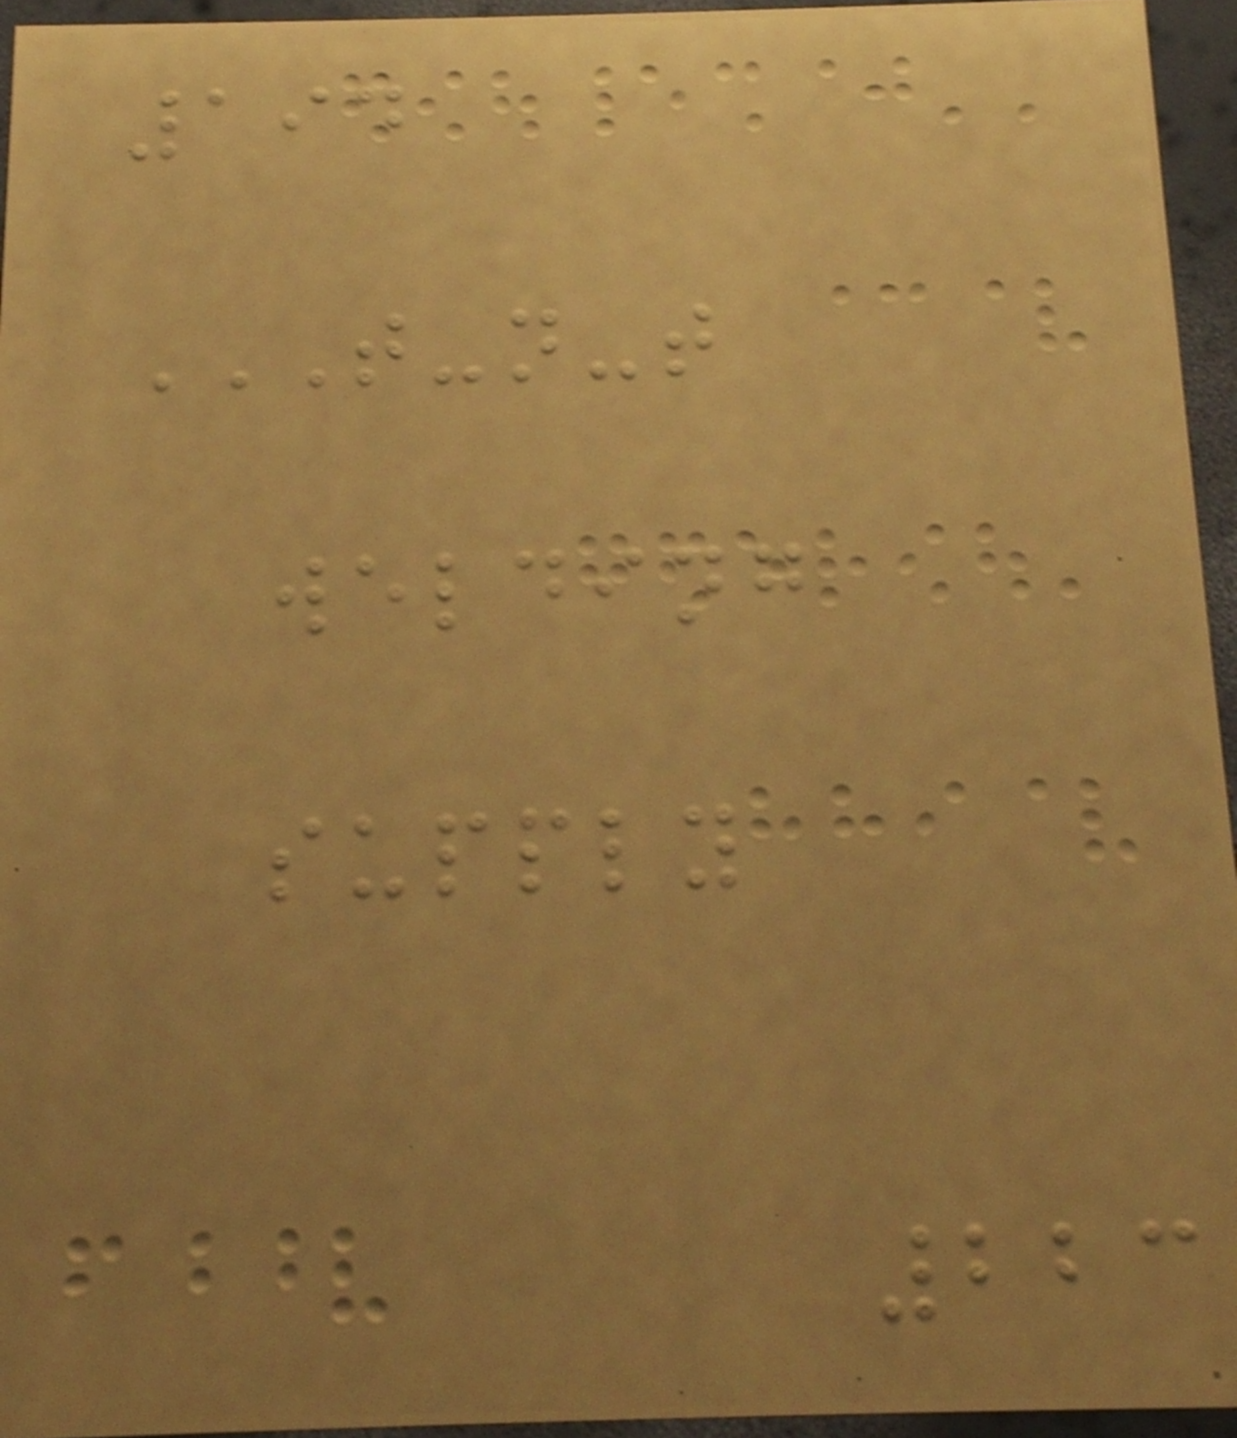194
T-N-T
WELDING
SUPPLY
223
